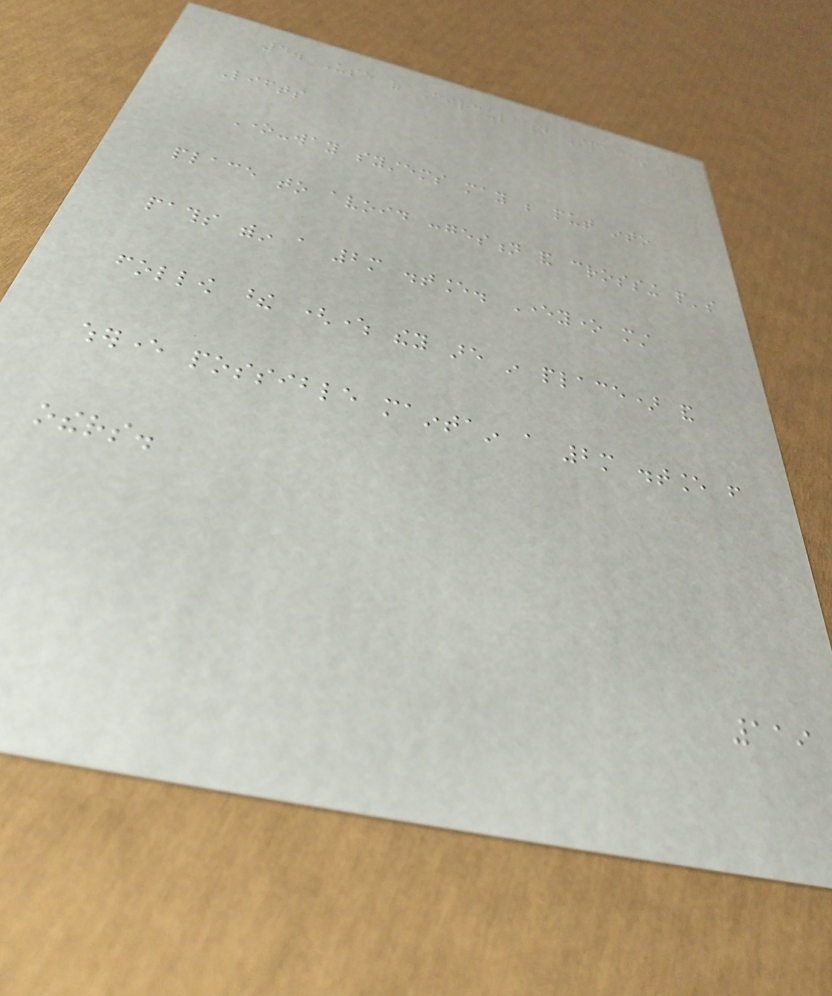4. Use of Circulation Spaces and
Lifts
One-way systems may be put into
place to avoid congestion and crossing people's
paths within a 2m distance. Everyone must
follow these (where they are in place) and
wherever possible maintain a 2m distance from
others.
119
